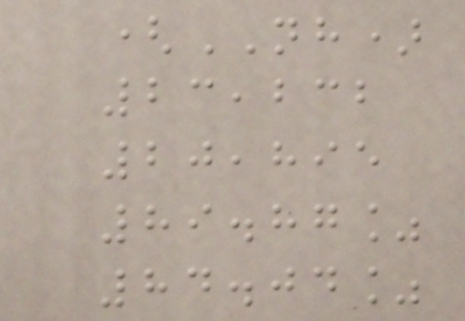(NH)
23,232
20,895
89.87%
84.04%
